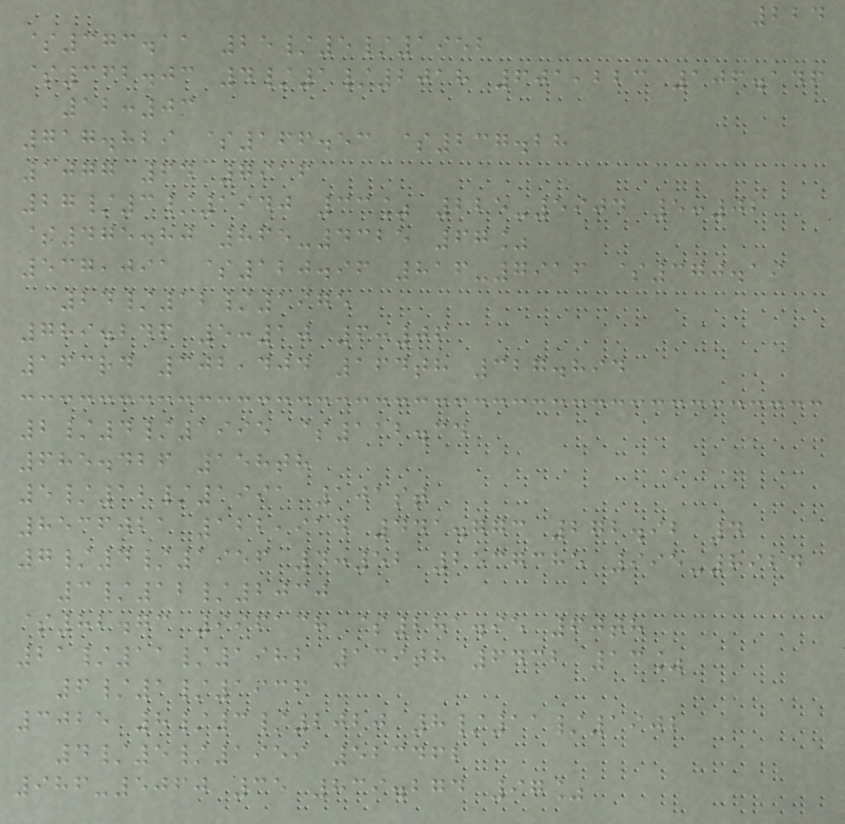224
$373.11 25/5/1952
$362.03 4/1/2018 601,223 106.146
12:03
717.829 $166.53 $237.28
1077 64 7916
27/3/1940 33% 225-5904 5:02
$475.80 865-4325 67%
537,091 $120.96 816-7916 $370.19
24/12/1975
789.246 5:10 6:06
163rd 302,404 164th 327.894
2/4/1995 $112.34
685.426 158th
5/12/1991 101st
8536021 122,914 441.773 272.92 4
7/4/1956 4:52 2537385 995-8924
3/12/2030
$82.73 996138 $281.95 60th
21/11/1982 139th 6432 13%
6/1/1936
3025 8/3/2020 8/11/1902
4/5/1959 523462
986-5060 35 839.274 97%
